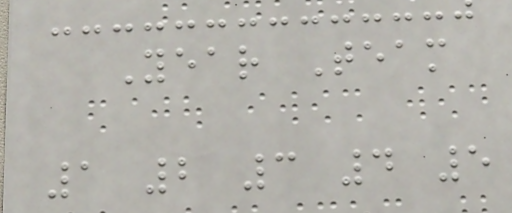Year Team
1 2 3 4 5
